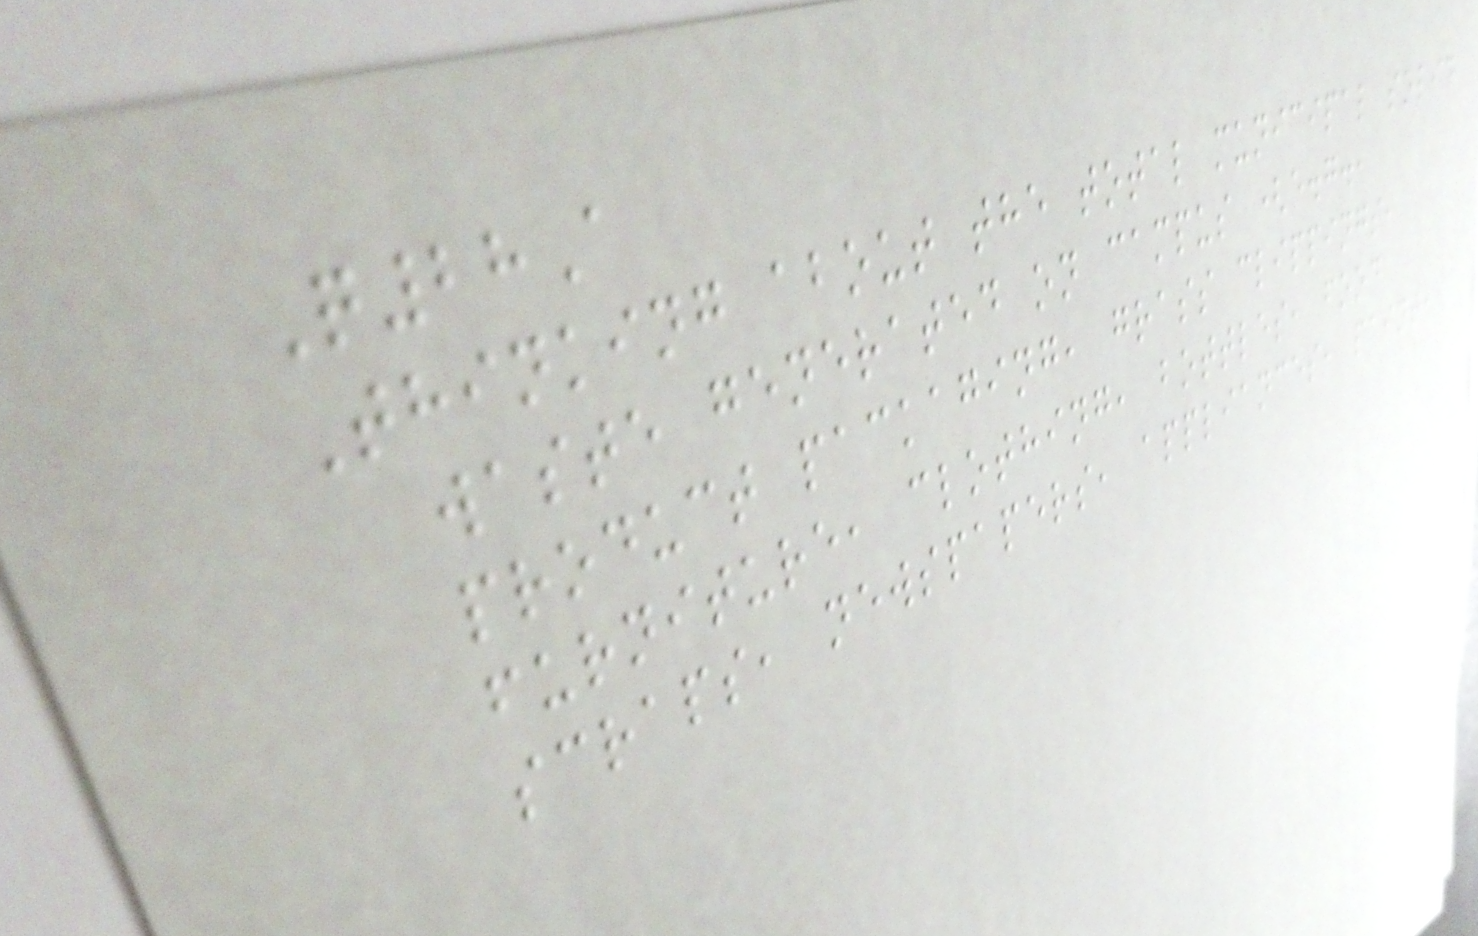Q28A
Thinking about the total municipal solid
waste generated on campus (e.g.,
product packaging, grass clippings,
furniture, clothing, bottles, food
scraps, newspapers, appliances, paint,
